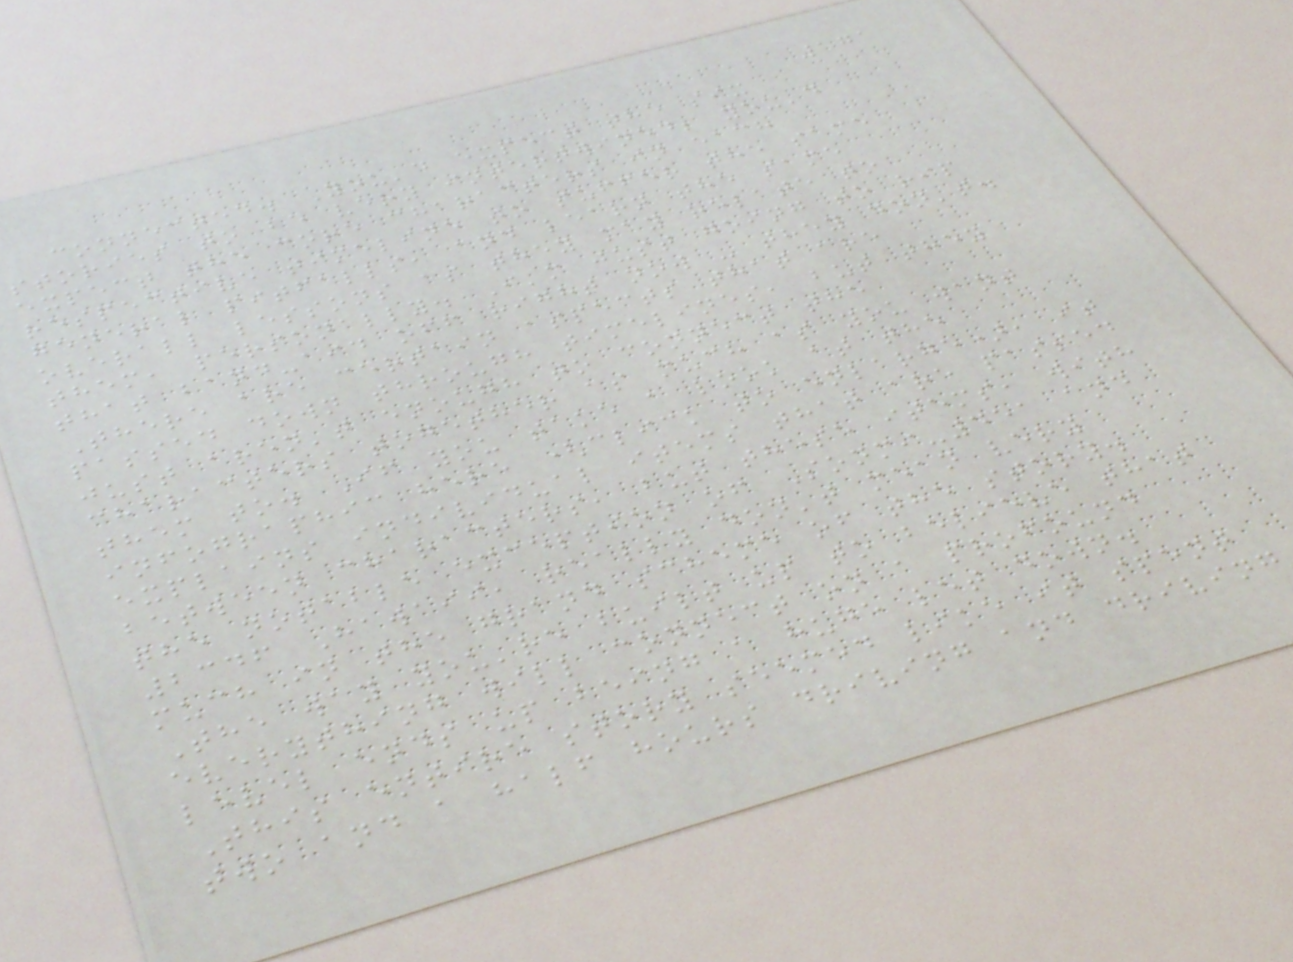171
connected. You'd expect the six
stories to be very intertwined; you'd
expect the core characters in each
respective timeline to suffer the same
general pitfalls, and learn the same
overall lessons as they may relate to
them, personally. I'm just going to rip
that band-aid off right now - they don't.
There are certain aspects that are
passed down through timelines, but they
just aren't enough to connect the
characters together as much as you want
them to. If you take a look at the
infographic here (click to enlarge), it
explains individual items that are passed
between characters, but these items, with
the notable exception of Sonmi-451 and
2346 Hawaii, really don't mean very
much in the grand scheme of the story.
The way you're built up to believe that
everything will connect on a profound
level ends up being a huge let down.
This entire story seemed like it spent
two and a half hours driving and driving
